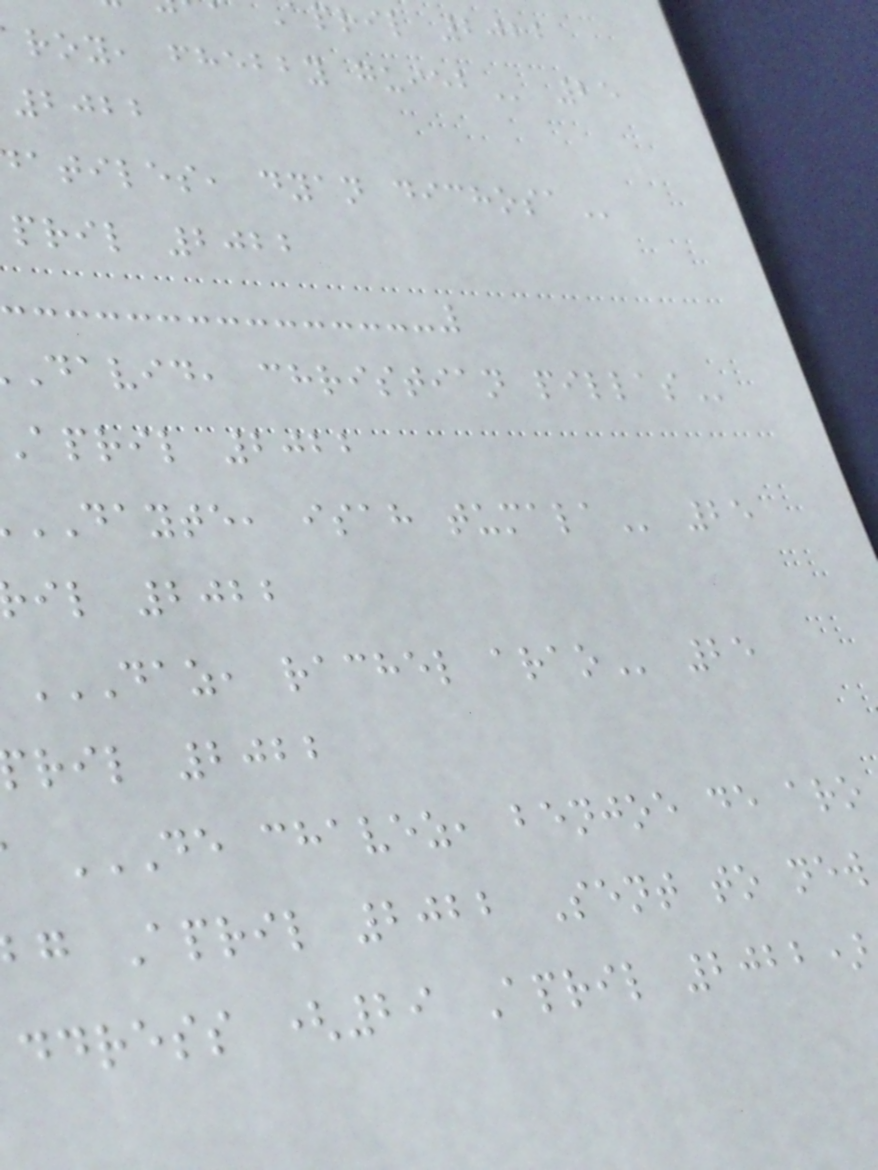pril 2022
roy, fhebby
2022
atiles, dyan
pril 2022
david, christian
april 2022
DAYTE, isah
il 2022
DAZ, RACHEL ARAO 25
ril 2022
g April 2022 Sent to new
ddress (29 April 2022)
